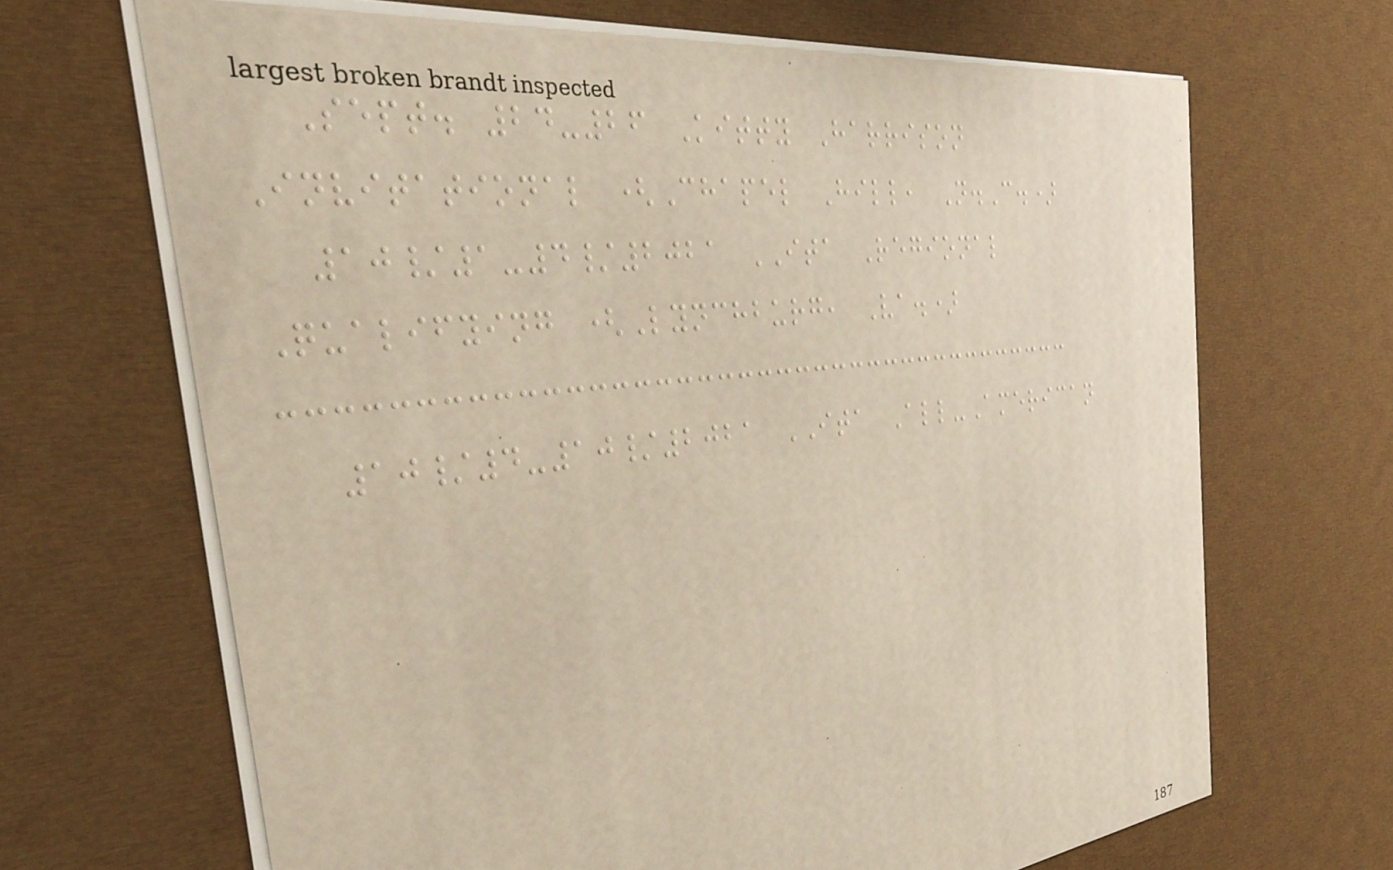Sept. 24-26 Kitty Harrison
Invitational (Chapel Hill, N.C.)
10/1-4/2021 ITA Regional
Qualifying (Lynchburg, Va.)
10/4-10/2021 ITA All-American
